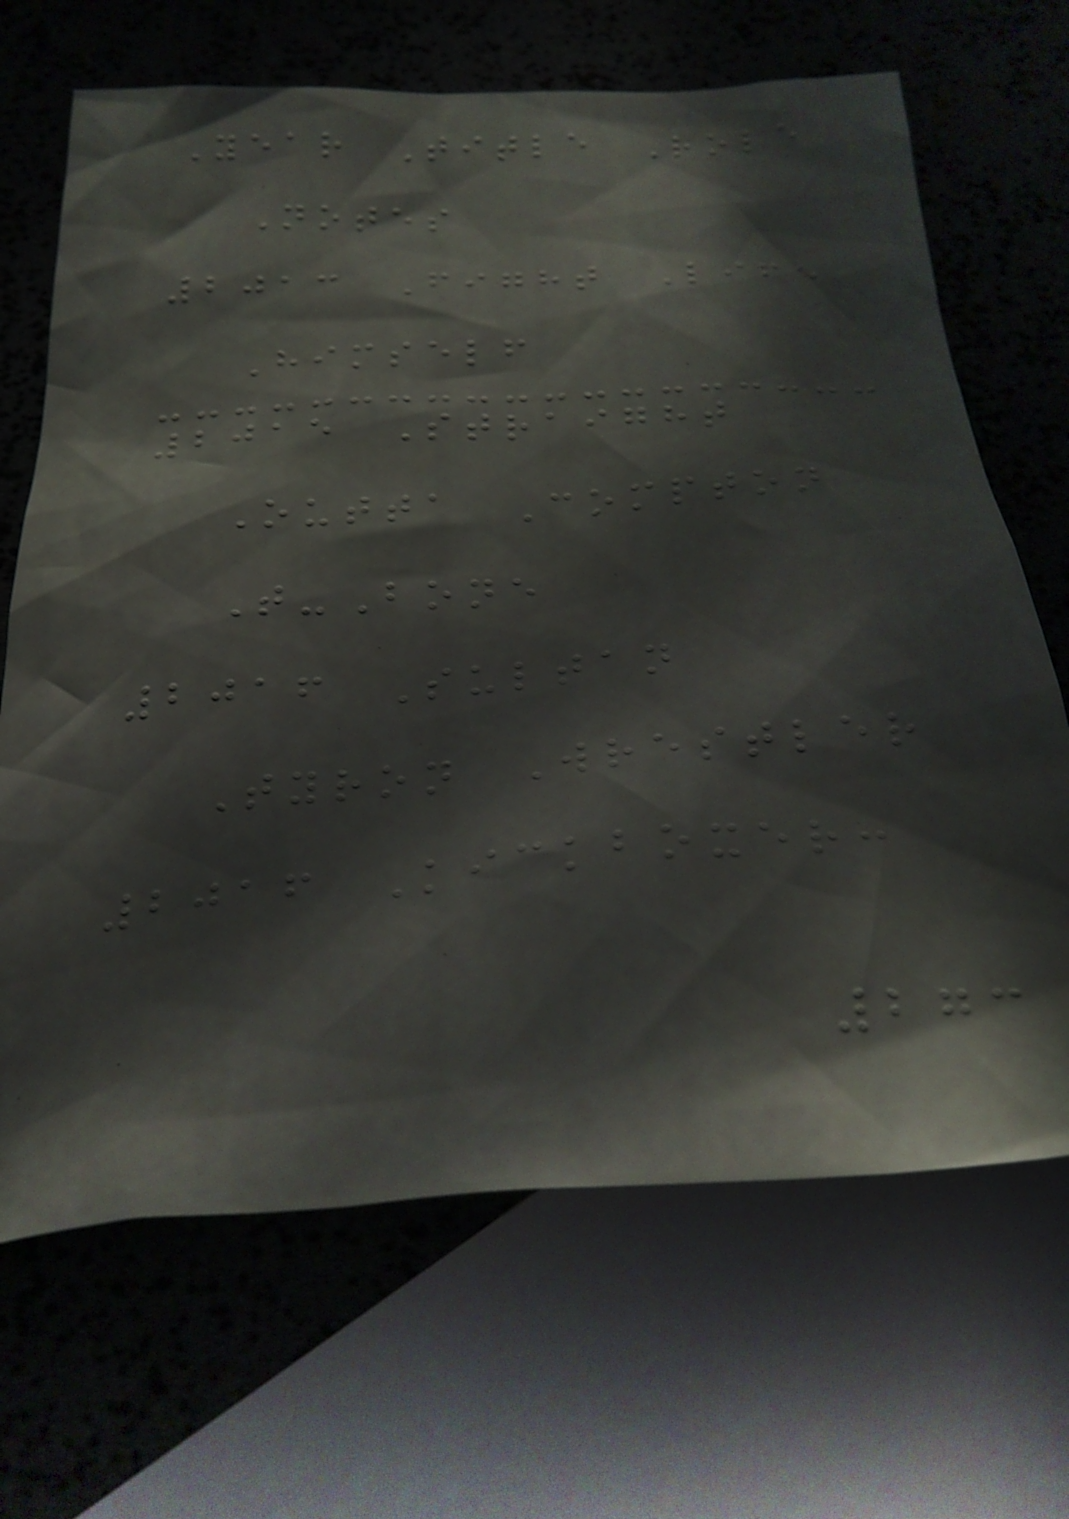Year Title Role
Notes
2013 Fight Life
Himself
2015 Straight
Outta Compton
T-Bone
2016 Sultan
Tyron Wrestler
2016 Kickboxer:
273
